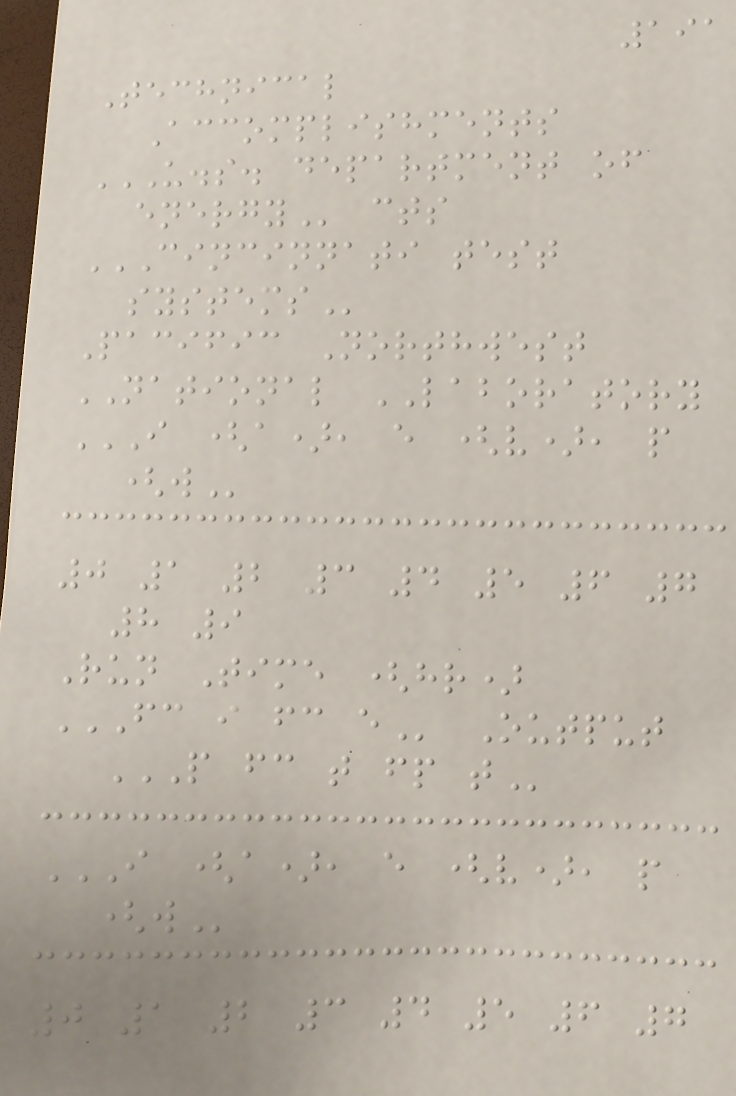191
Technical
Accomplishments
U.S. DEPARTMENT OF
ENERGY cts
CINCINNATI TEST
SYSTEMS
Pacific Northwest
NATIONAL LABORATORY
I (A), E (V), P
(W
0 1 2 3 4 5 6 7
8 9
Run Time (hr)
FC I FC E Output
P FC T FP T
I (A), E (V), P
(W
0 1 2 3 4 5 6 7
